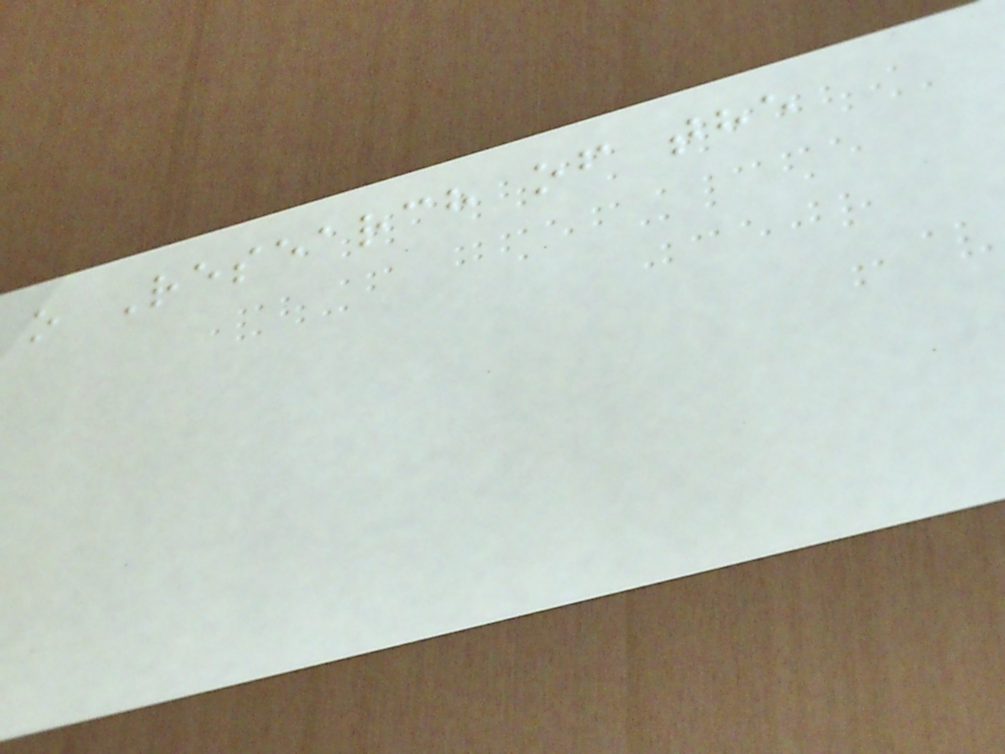o Research of the
